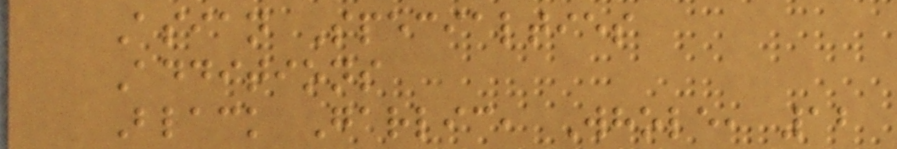Asian Specialties
Additions
Black Garlic, Whole, 12
